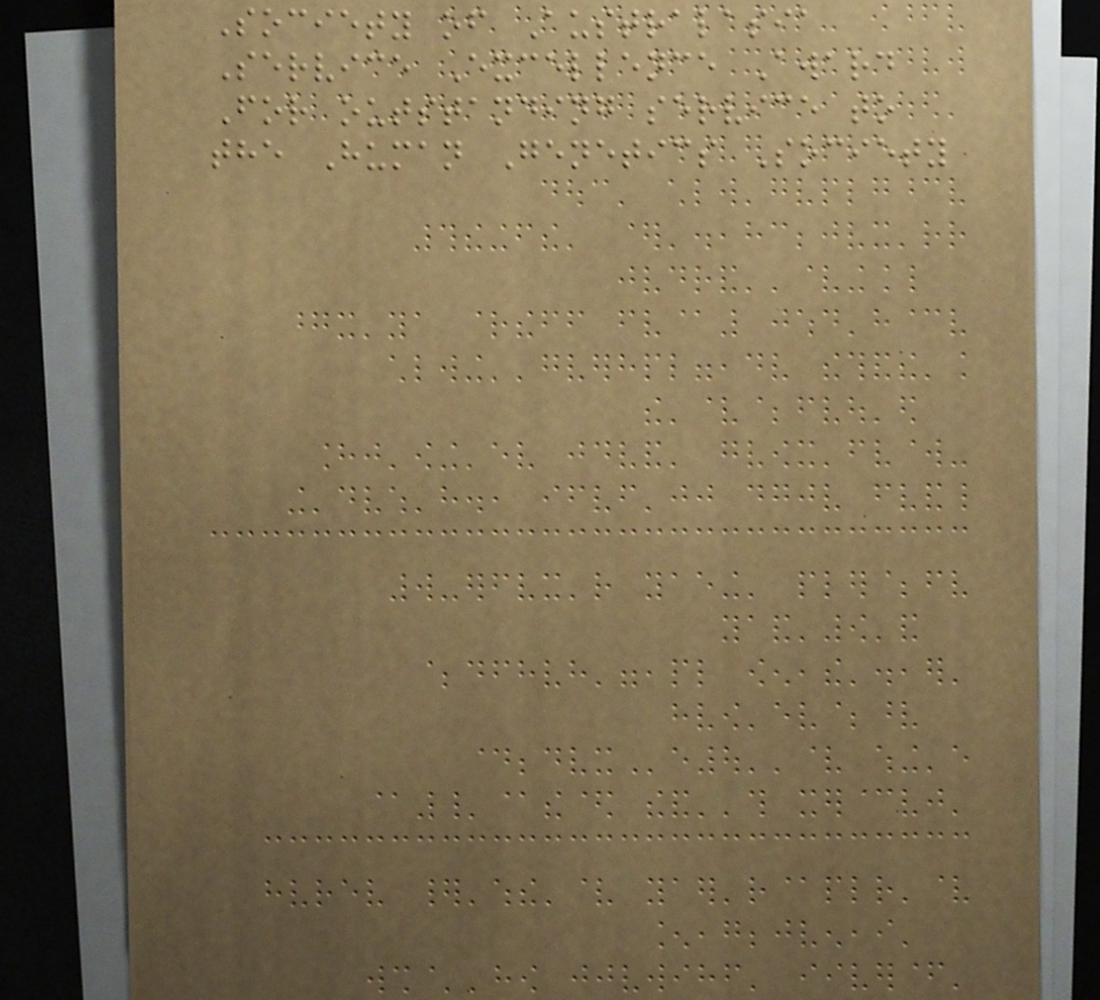Society of Australasia
Service Excellence Award
For outstanding service to
the Human Genetics Society
